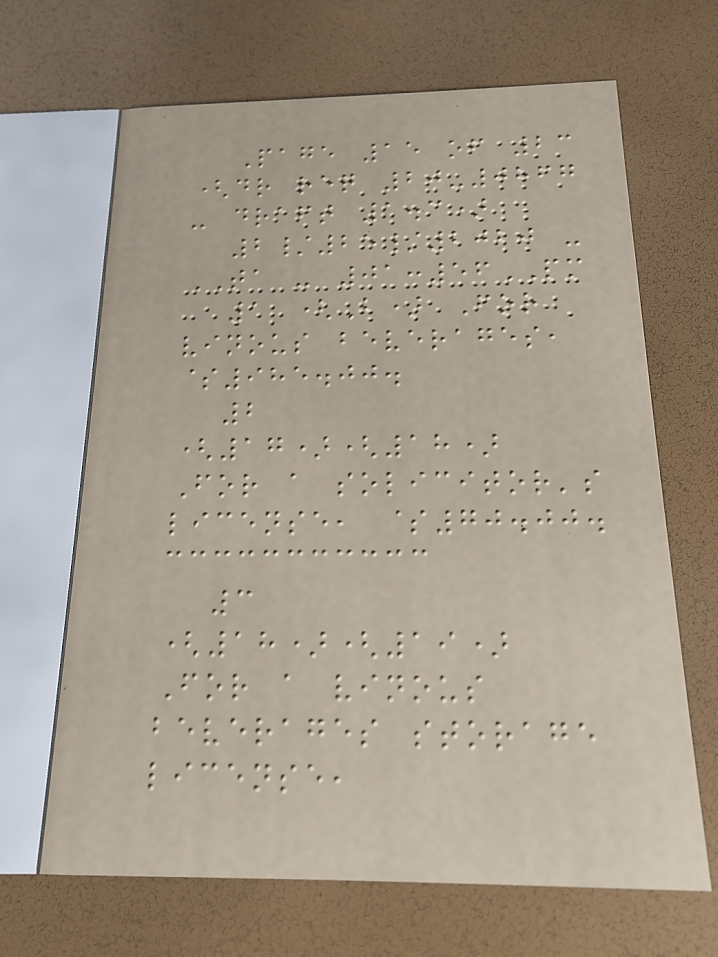Page 15 of 23
(dr req 20-0867
- draft 1.3)
2/25/2020 -
TA - 01:56PM
1 (B) For
vinous beverages,
$985.00.
2
(17)(18)
For a solicitor's
license, $70.00.
3
(18)(19)
For a vinous
beverages storage
license,
